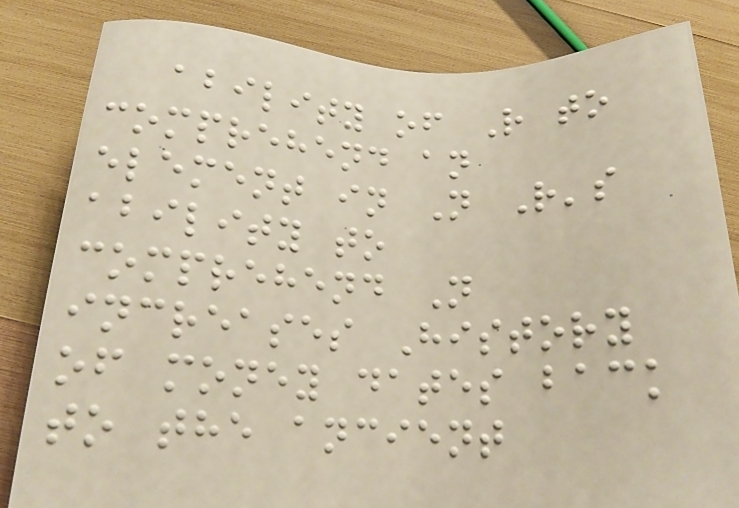ability of R to
comprehend an
element in N R's
ability to
comprehend N
increases History
of money dates back
to the ancient
